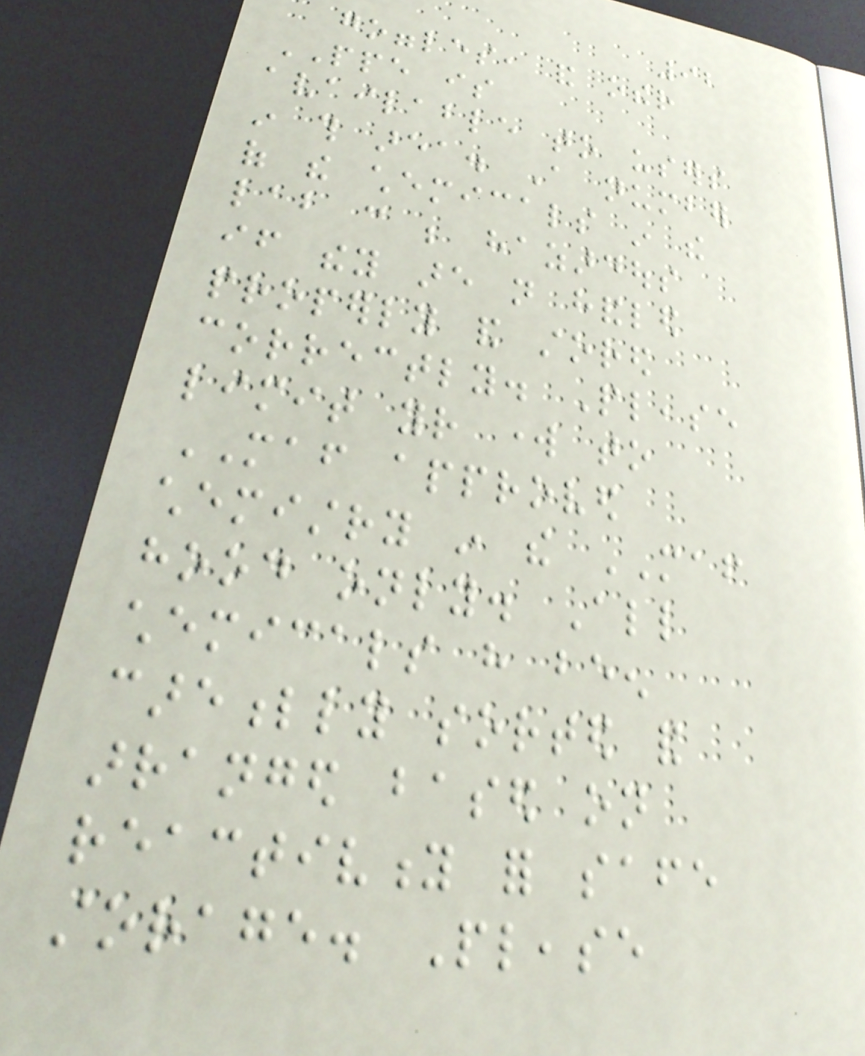92
goggles, and other
PPE is
available to users
in this area. A number
of the chemicals in the
lab can be hazardous
if they are not handled
properly and stored
correctly. Please
limit your work to
MAF approved
chemistry in the MAF
hood only. All
chemicals have been
carefully sorted and
arranged based on
reactivity for safe
storage. Please
